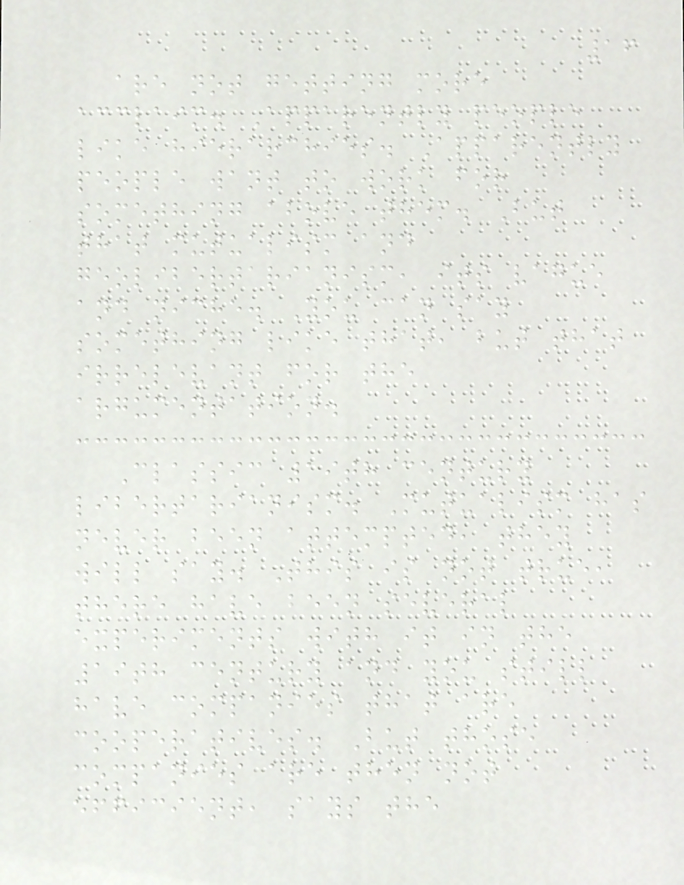16
are not getting more
acclaim. Apparently people
like hierarchies. Apparently
people want to work for
something above them. But
that mutualism and
geolibertarianism, its vague
and niche. You can say
something like that, but that
irrelevant for the
argumentation.
Classic 19th century
libertarianism. Mutualism has
never been attempted, they
will say. This is not true,
there have been several
experiments with it in the
19th century and you still
have companies that are
cooperatives. But those
companies are then not
efficient, says the
